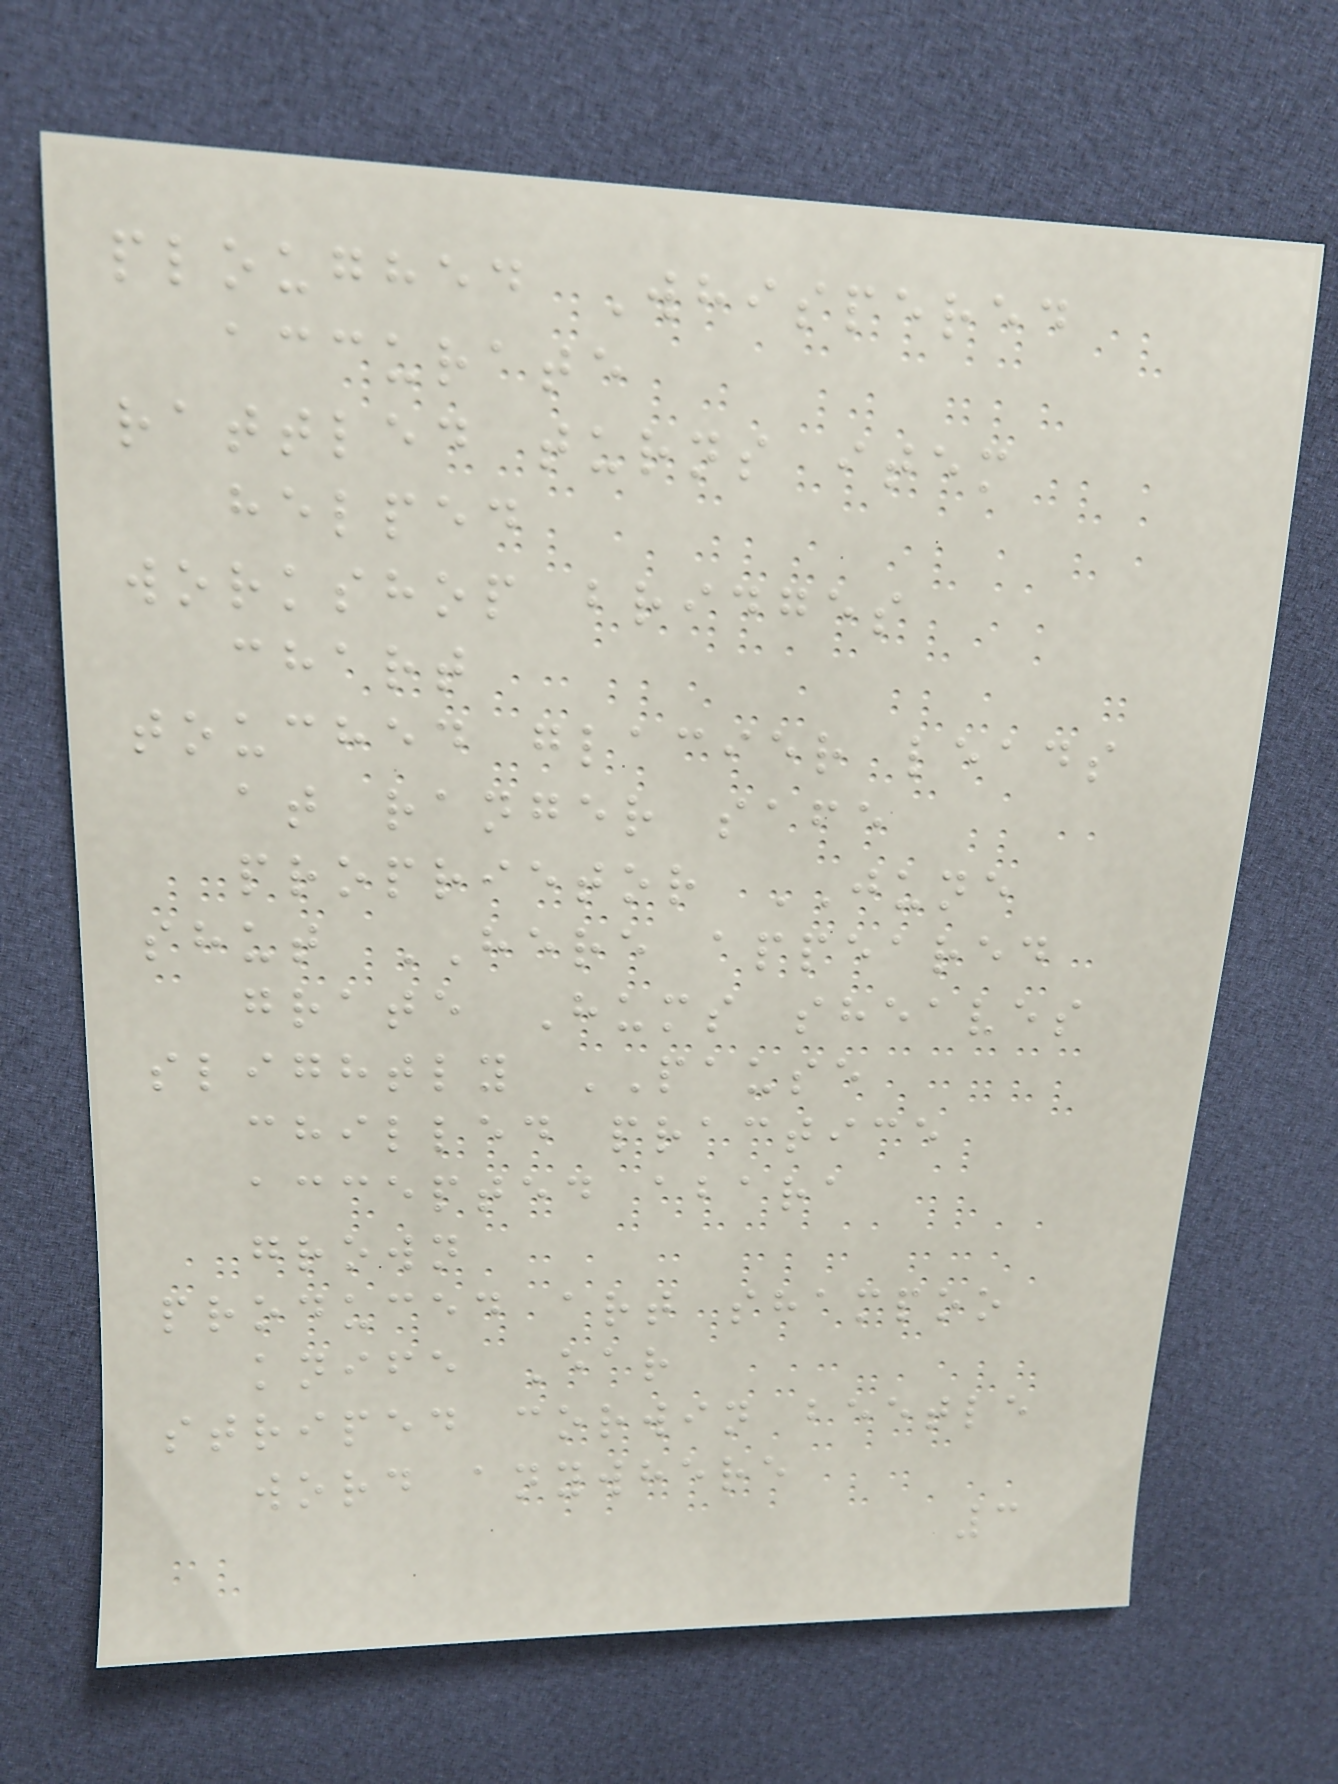ploughed Whispered
accurate
rattled turns item
helped
workshop bridges
chart
touched glacier leads
at ranger safe
proprietor JUNE
shut HERE appeared
grate Hums sheaves
slightly PAUSE
chilled practice
accepted abara
grown
produced art shampoo
knife Ear
striped corwin beetle
word anywhere
3
